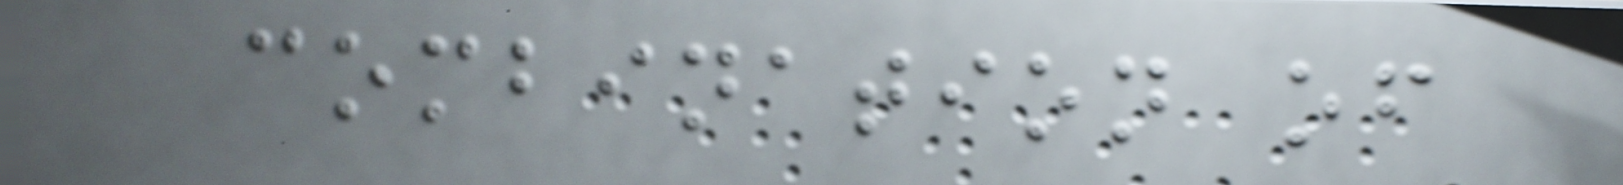combination of
